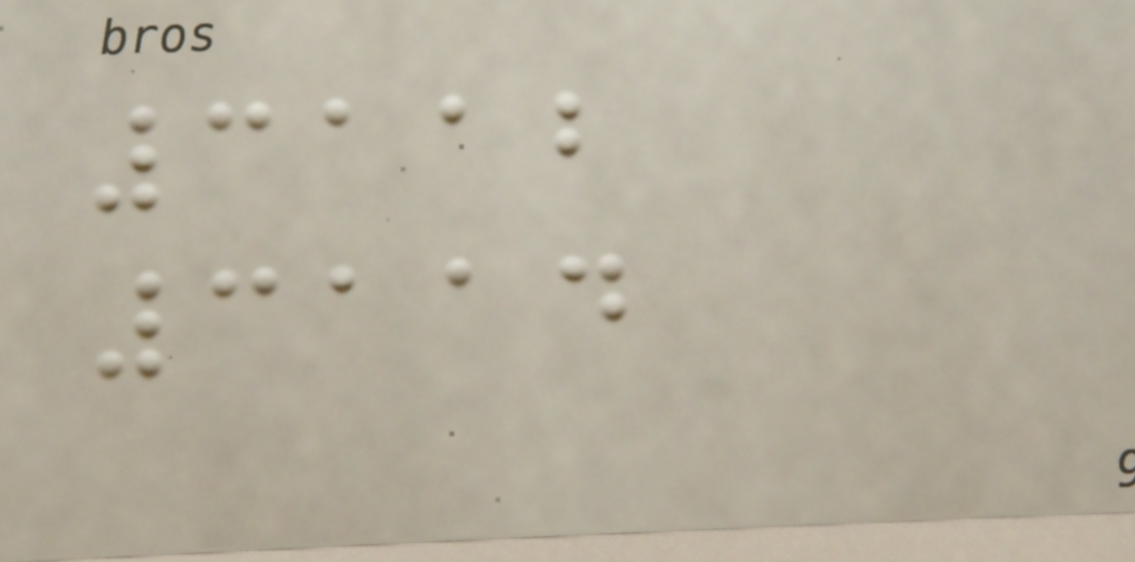3112
3114
